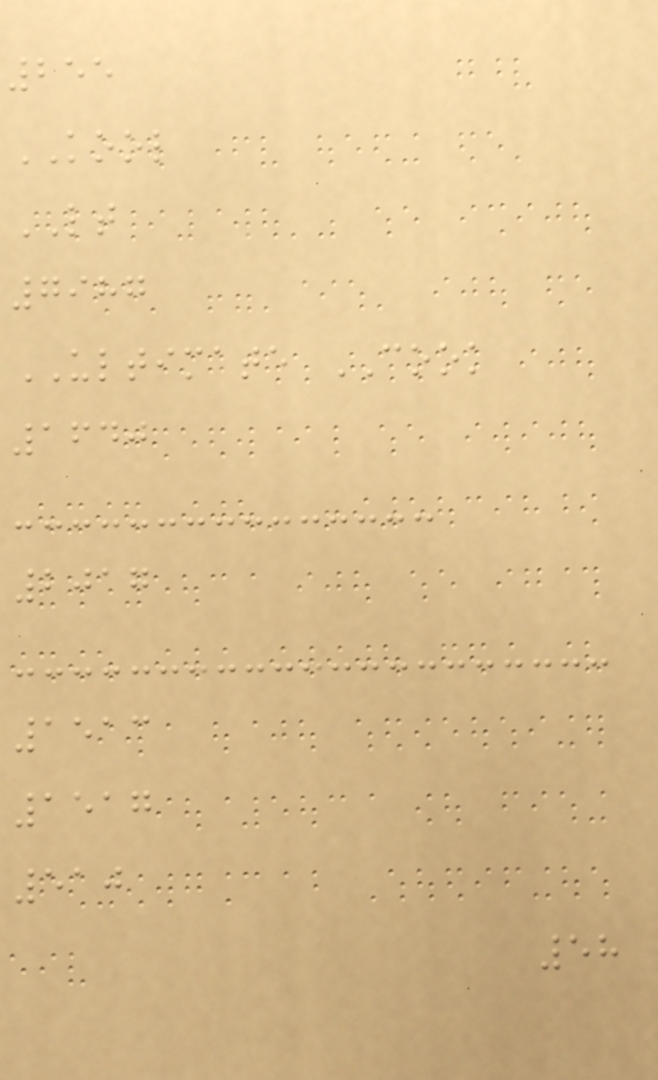255
KOOL
LT
7987
ULTIMATE COOK
1640
2017
1513
1517
510
58
